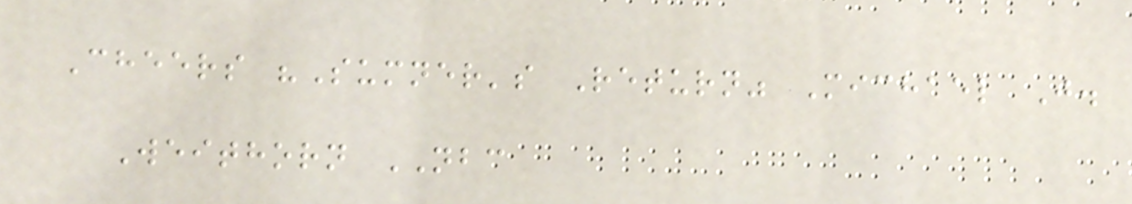Cheers "Sumner's Return" Michael J.
Weithorn NBC
